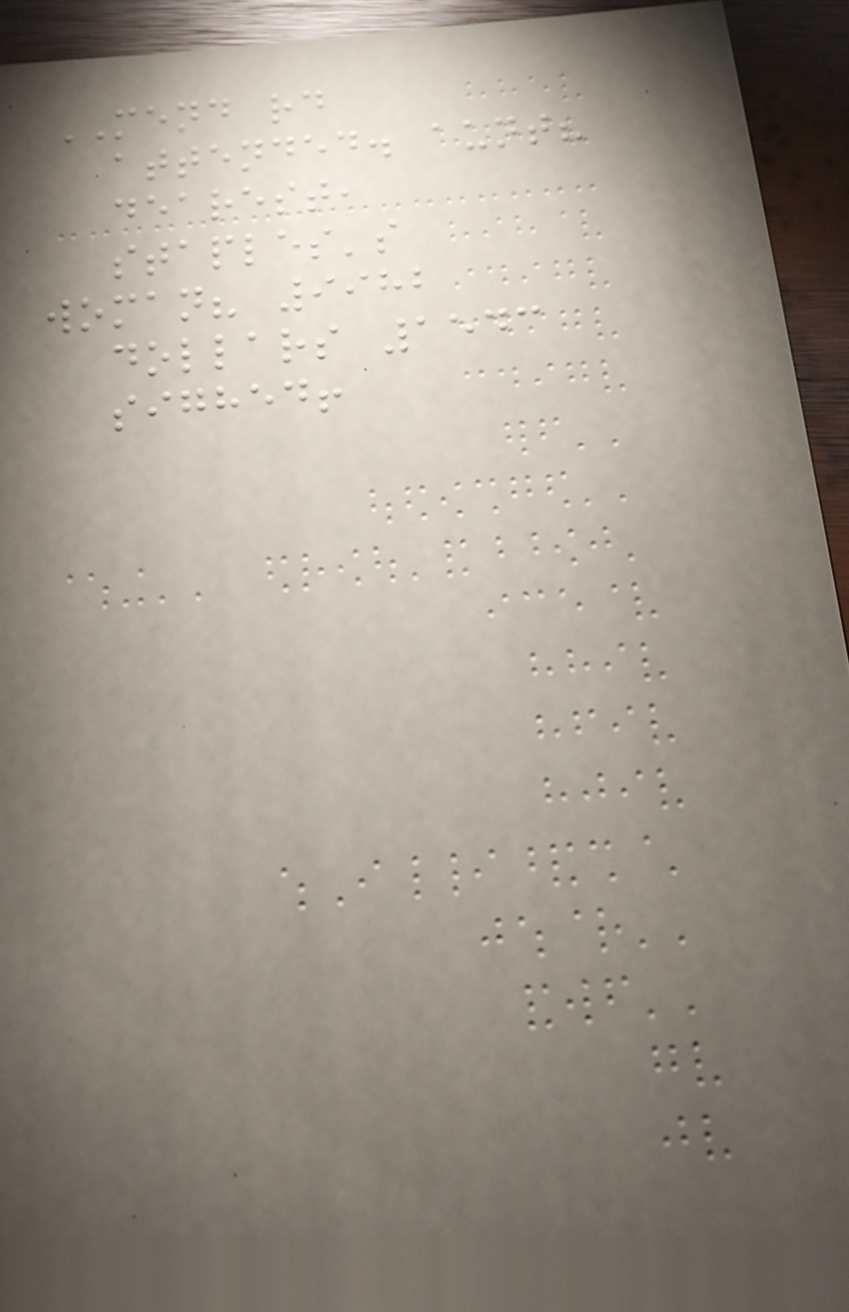MEND rd
attended. aunt?
dearest,
staples's
woman? 9982
dollars 1543
sighed!
